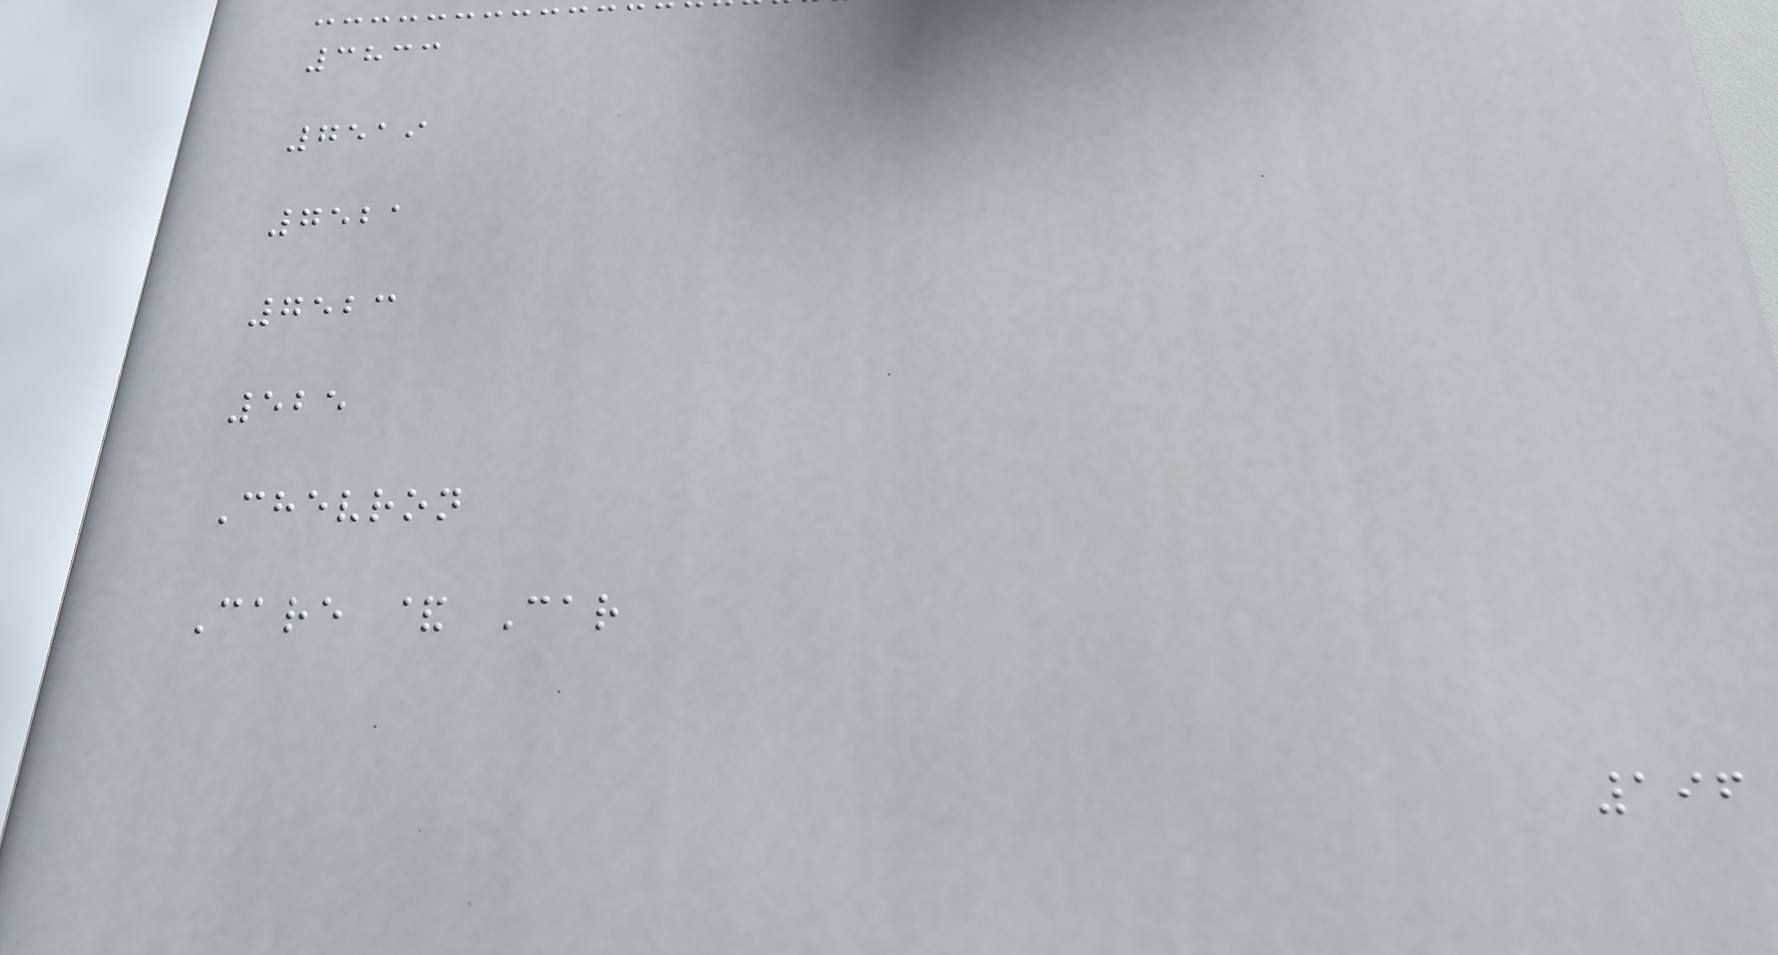3833
7519
7521
7523
525
Chevron
Care & Car
196
